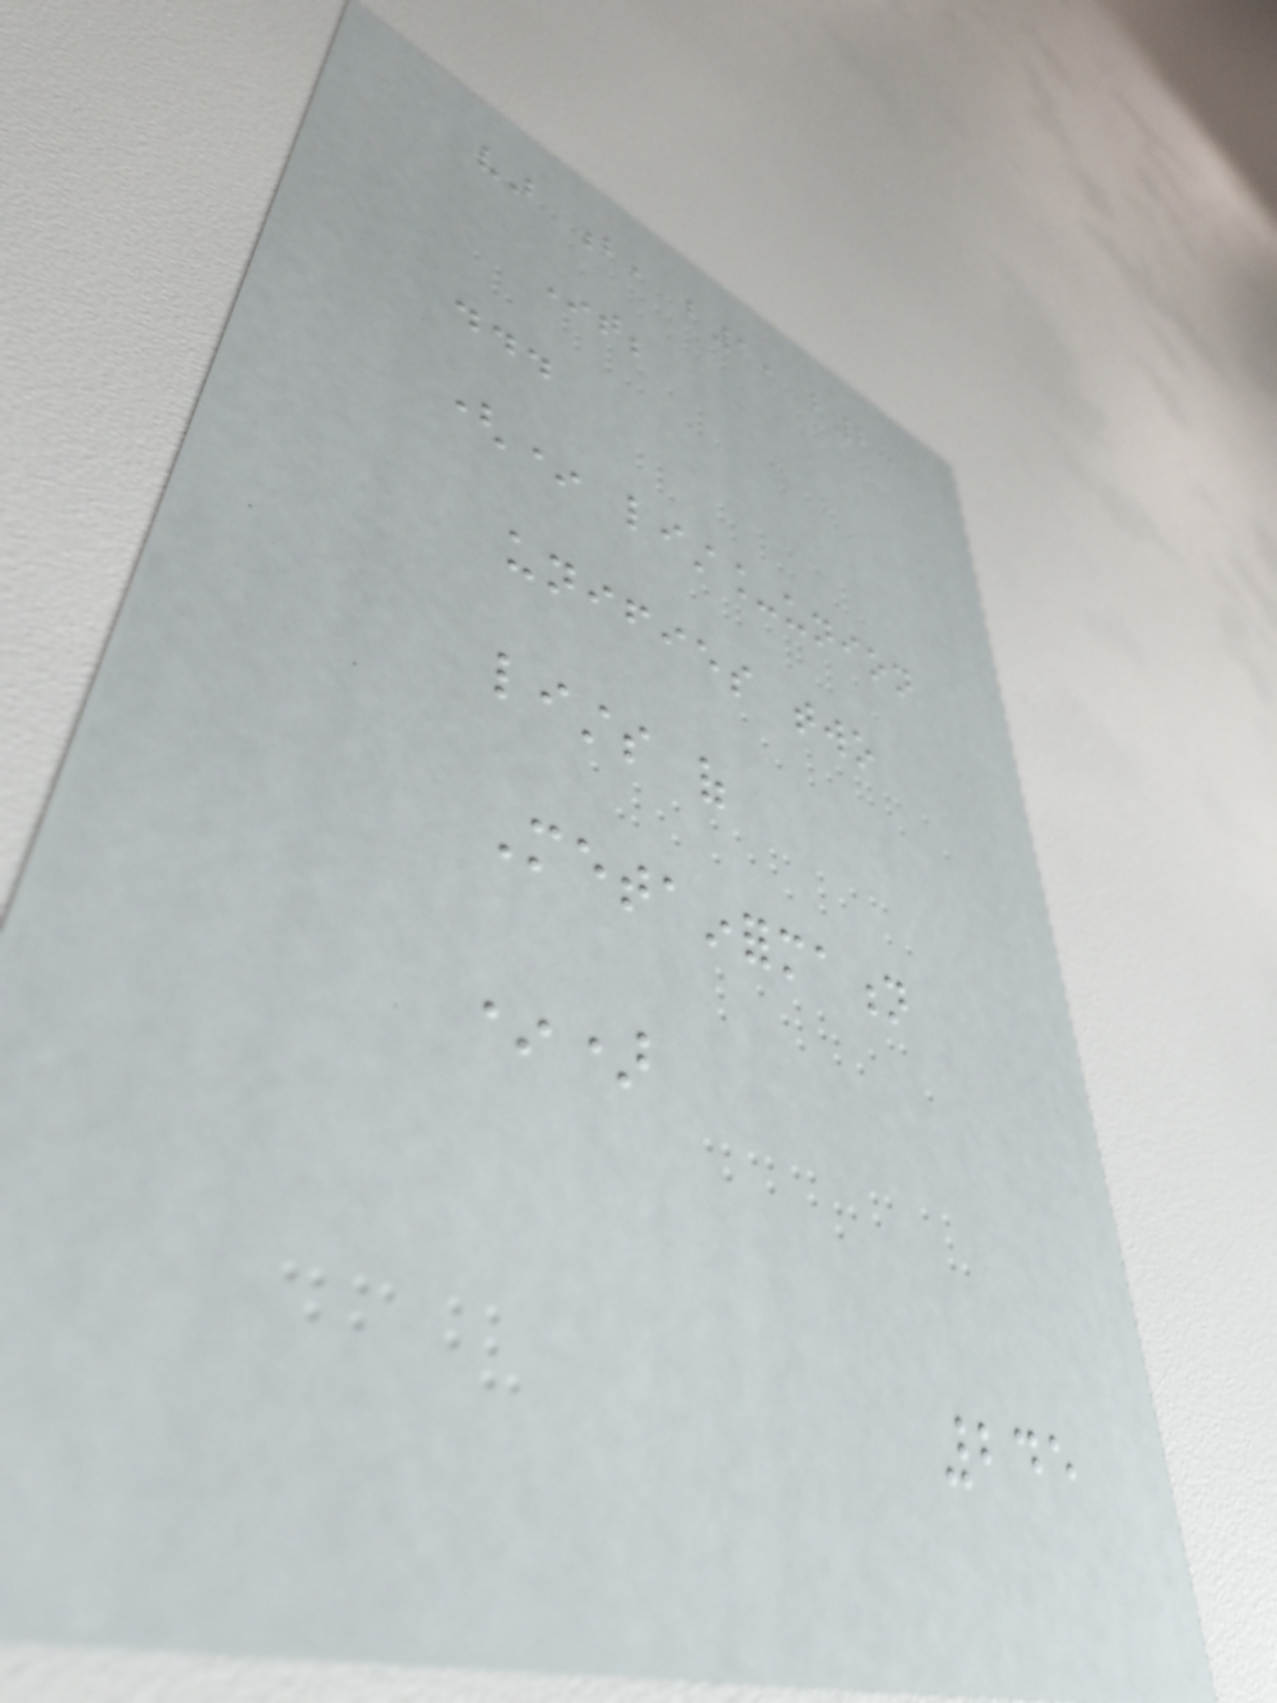var b, b1, b2:
Int;
...
(* list_union
unifies two
lists of
Metainformation
*)
245
